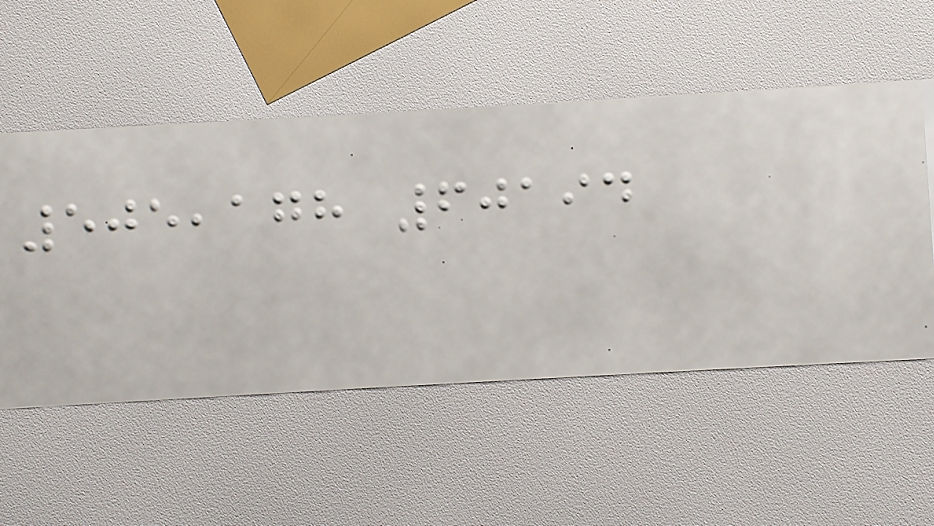505,178 60194
